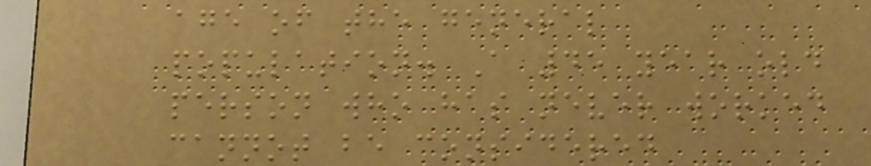age of the general
population. A 45 year old
person who has never worked
cannot be considered
